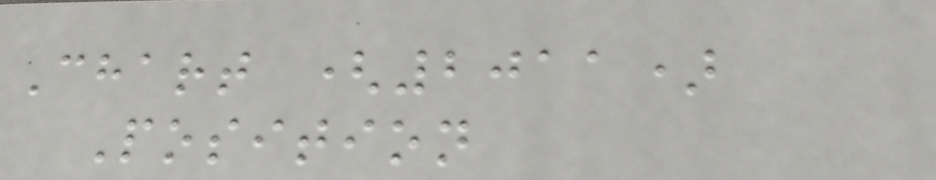Chart (2011)
Position
